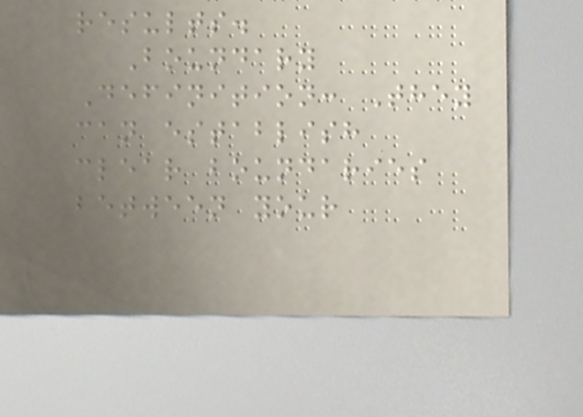results.
Boundary
Definition: They
can establish
clear boundaries
between your
